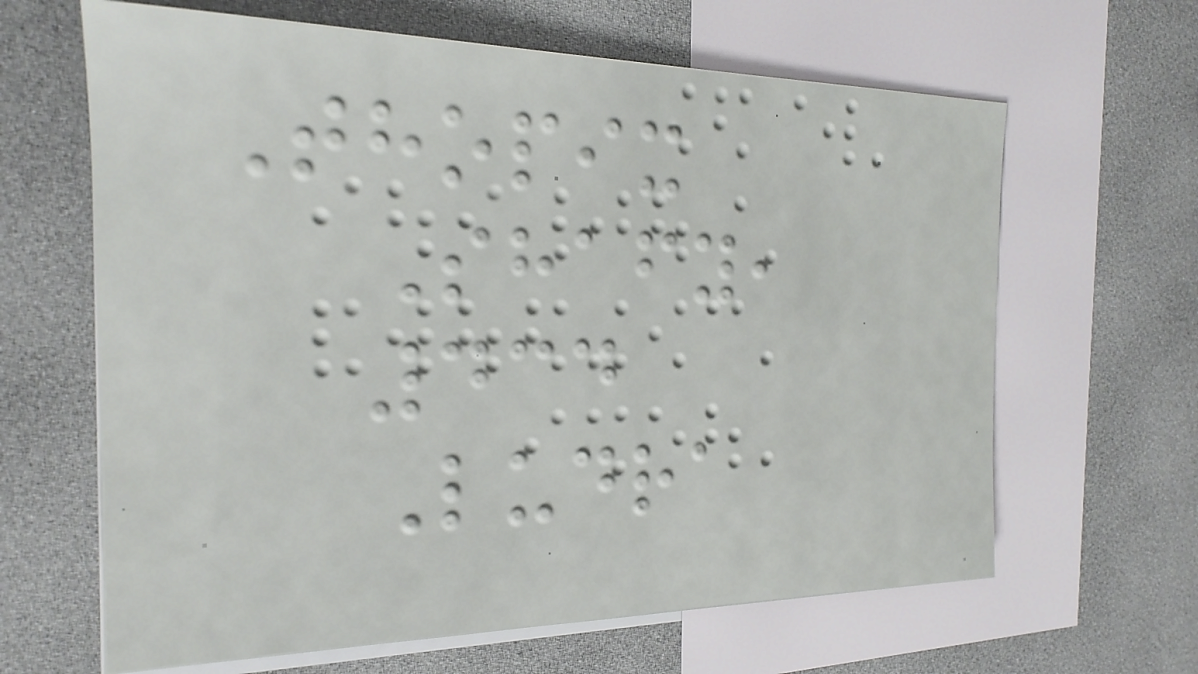Thopix
Shafy,
434
Ludra
